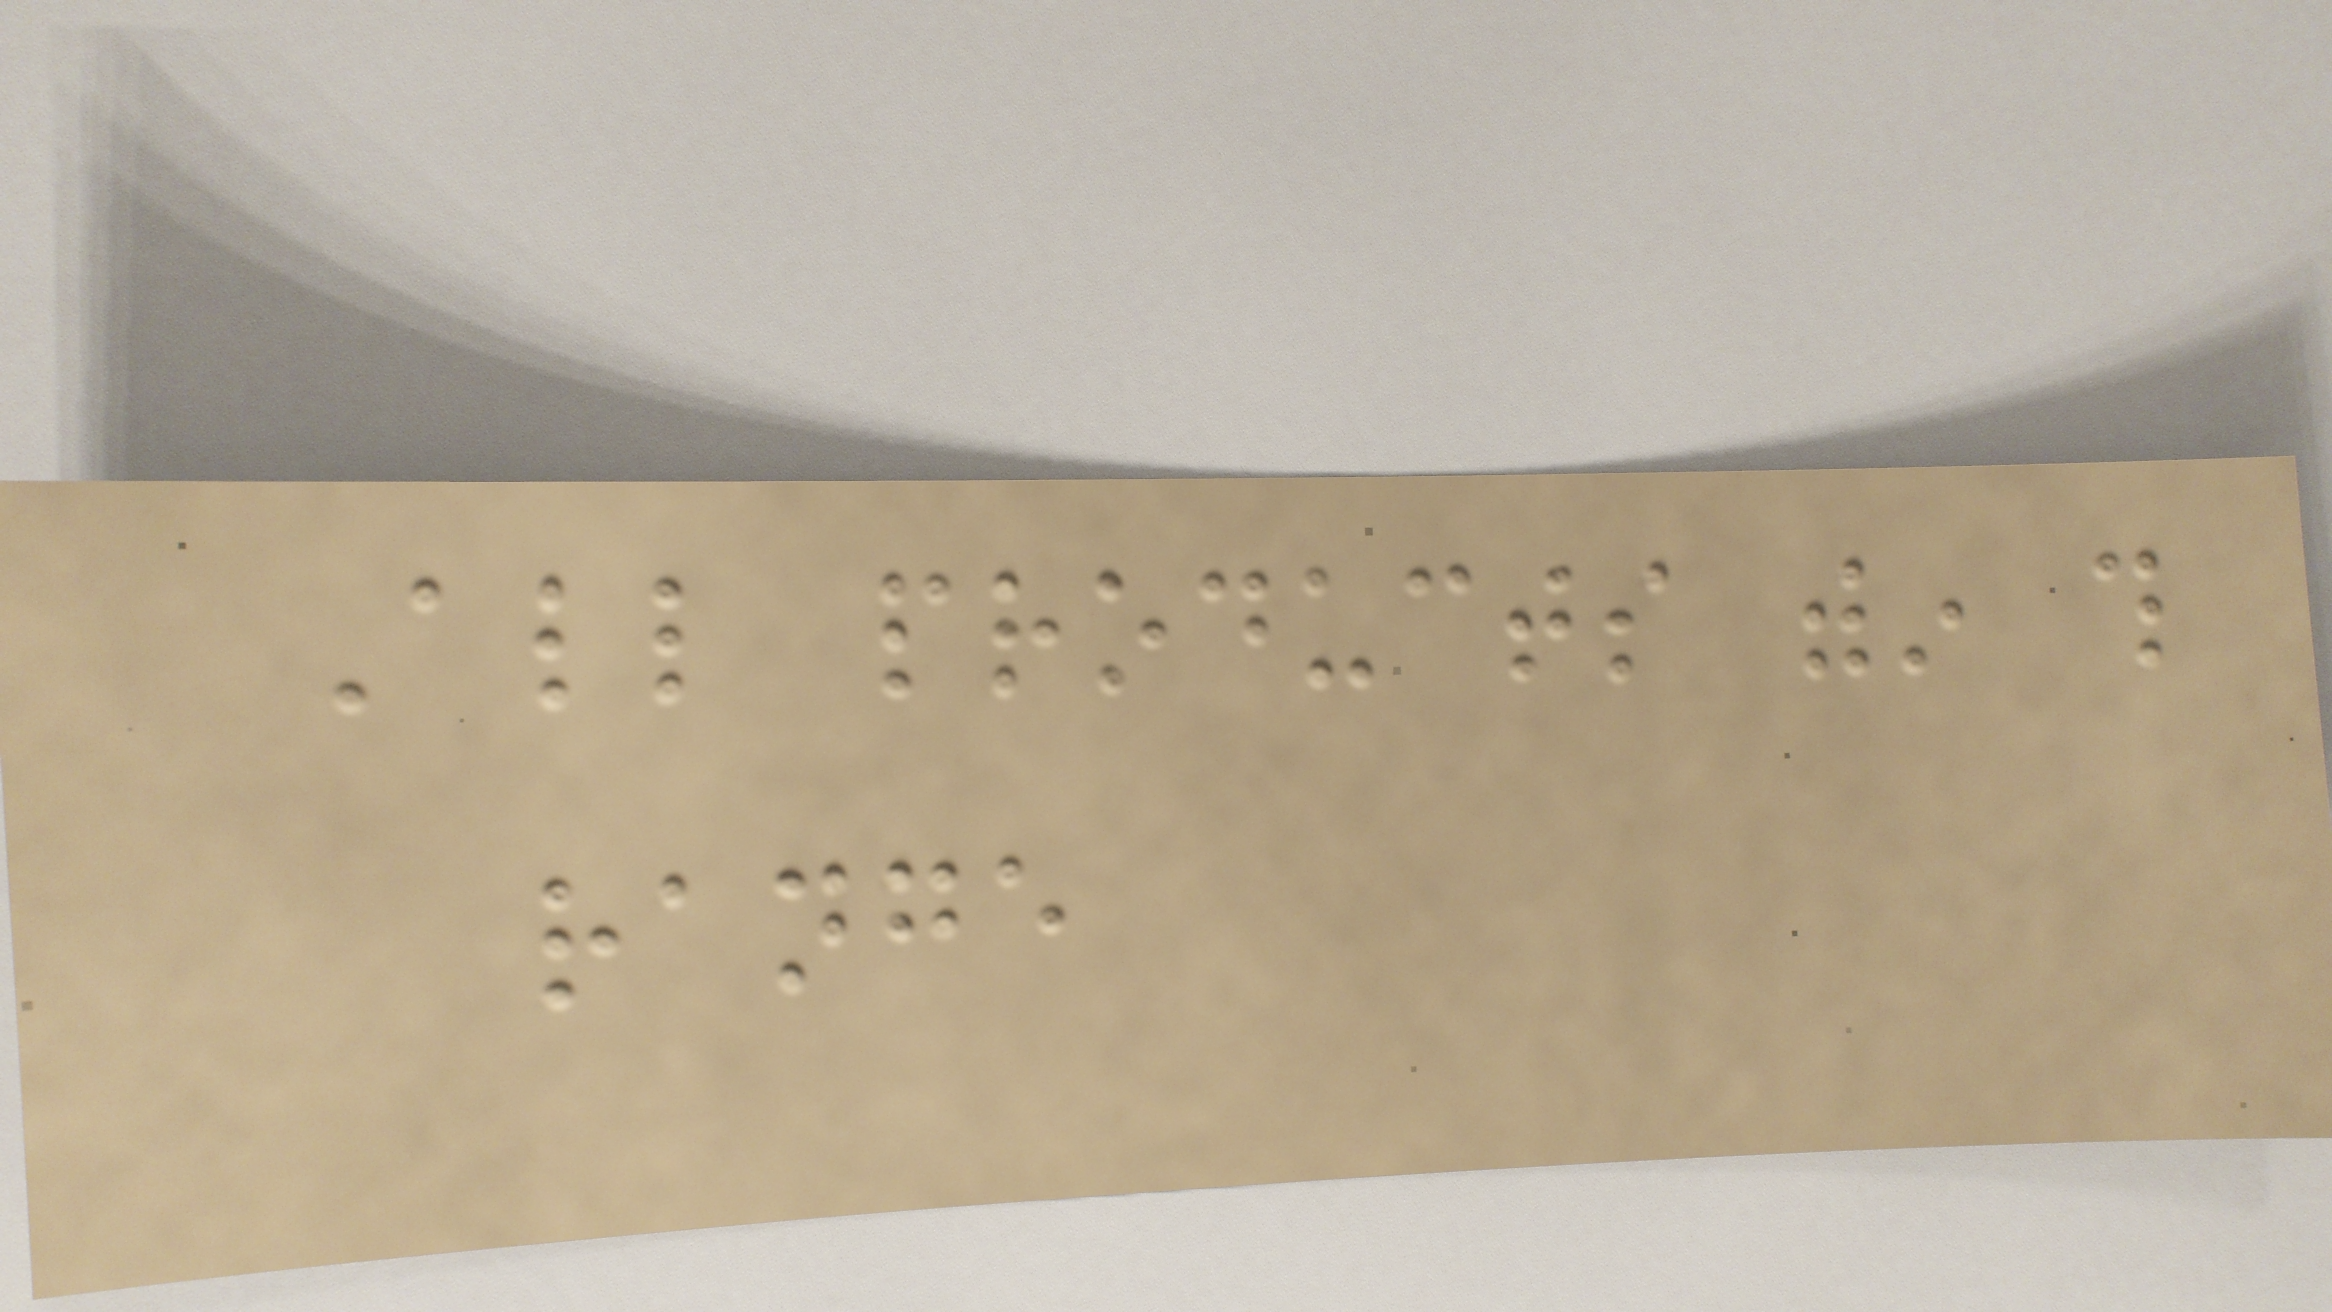All products within this
range
